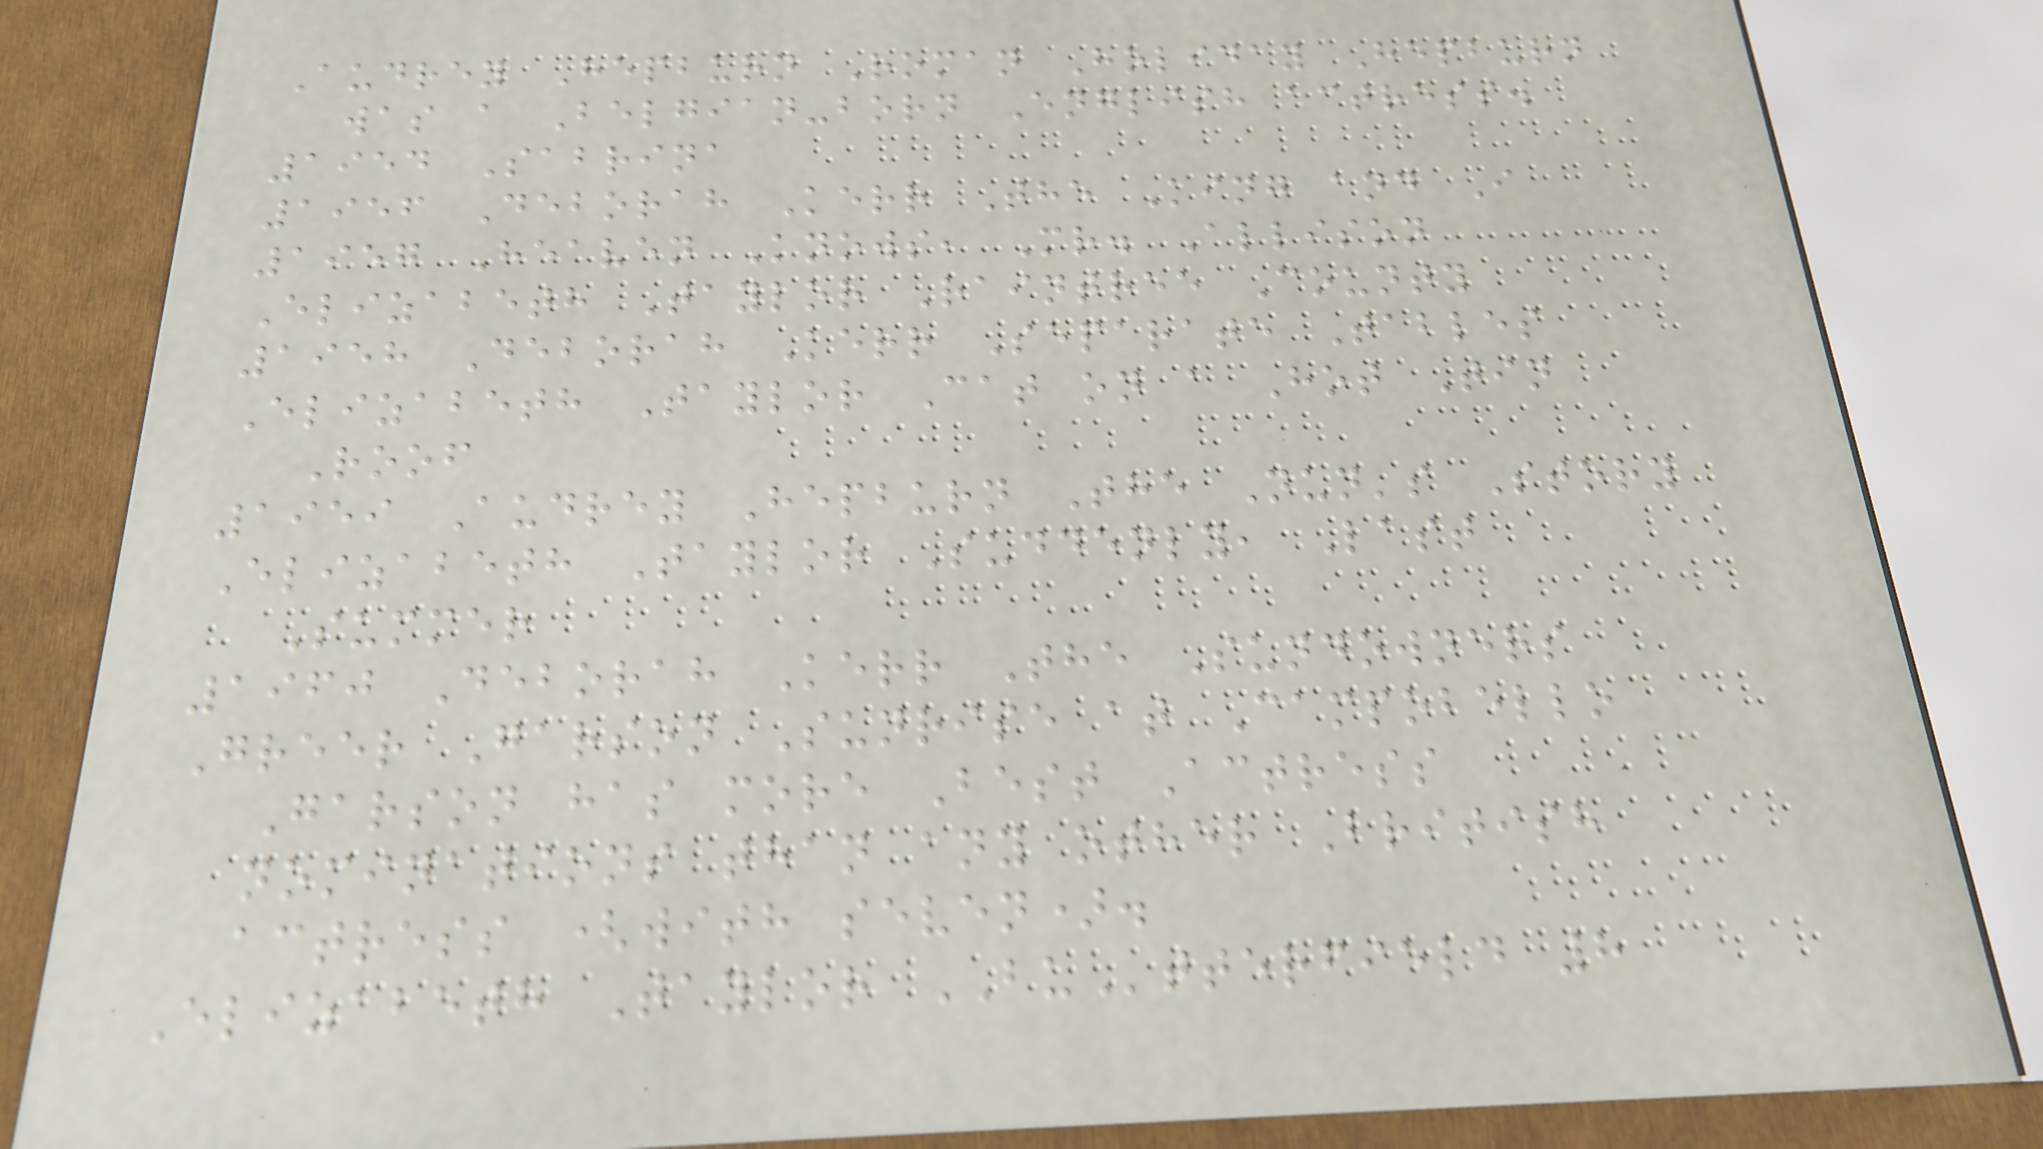Audrey Hepburn Roman Holiday Hepburn
was a Belgian-born English actress.
1954 Sabrina
1956 Deborah Kerr The King and I
1957 Heaven Knows, Mr. Allison
Elizabeth Taylor Raintree County
1958 Deborah Kerr Separate Tables
Elizabeth Taylor Cat on a Hot Tin
Roof
1959 Audrey Hepburn The Nun's Story
Elizabeth Taylor Suddenly, Last
Summer
1960 Deborah Kerr The Sundowners
Greer Garson Sunrise at Campobello
Garson has more Best Actress
nominations than any other British
actress (with seven).
Elizabeth Taylor BUtterfield 8
